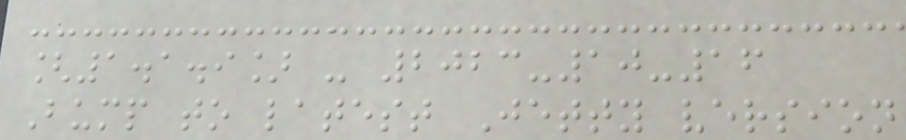[1.1.9] - 2023-10-16
Bump to latest Jetty version
